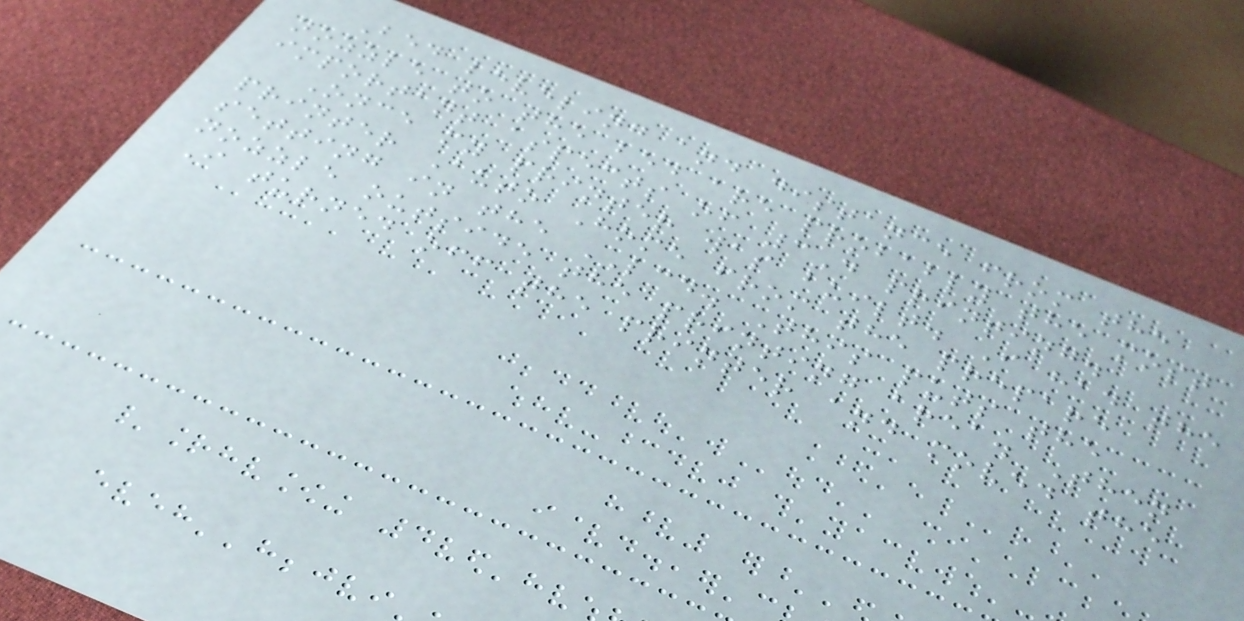Bed leveling and distance from the
nozzle to the bed are probably the most
important aspects of 3D printing.
Once my printer was built. I had the
printer Auto Home from the prepare
setting in the LCD. This puts the
nozzle outside the printing area. Then
I turned off the printer and moved the
